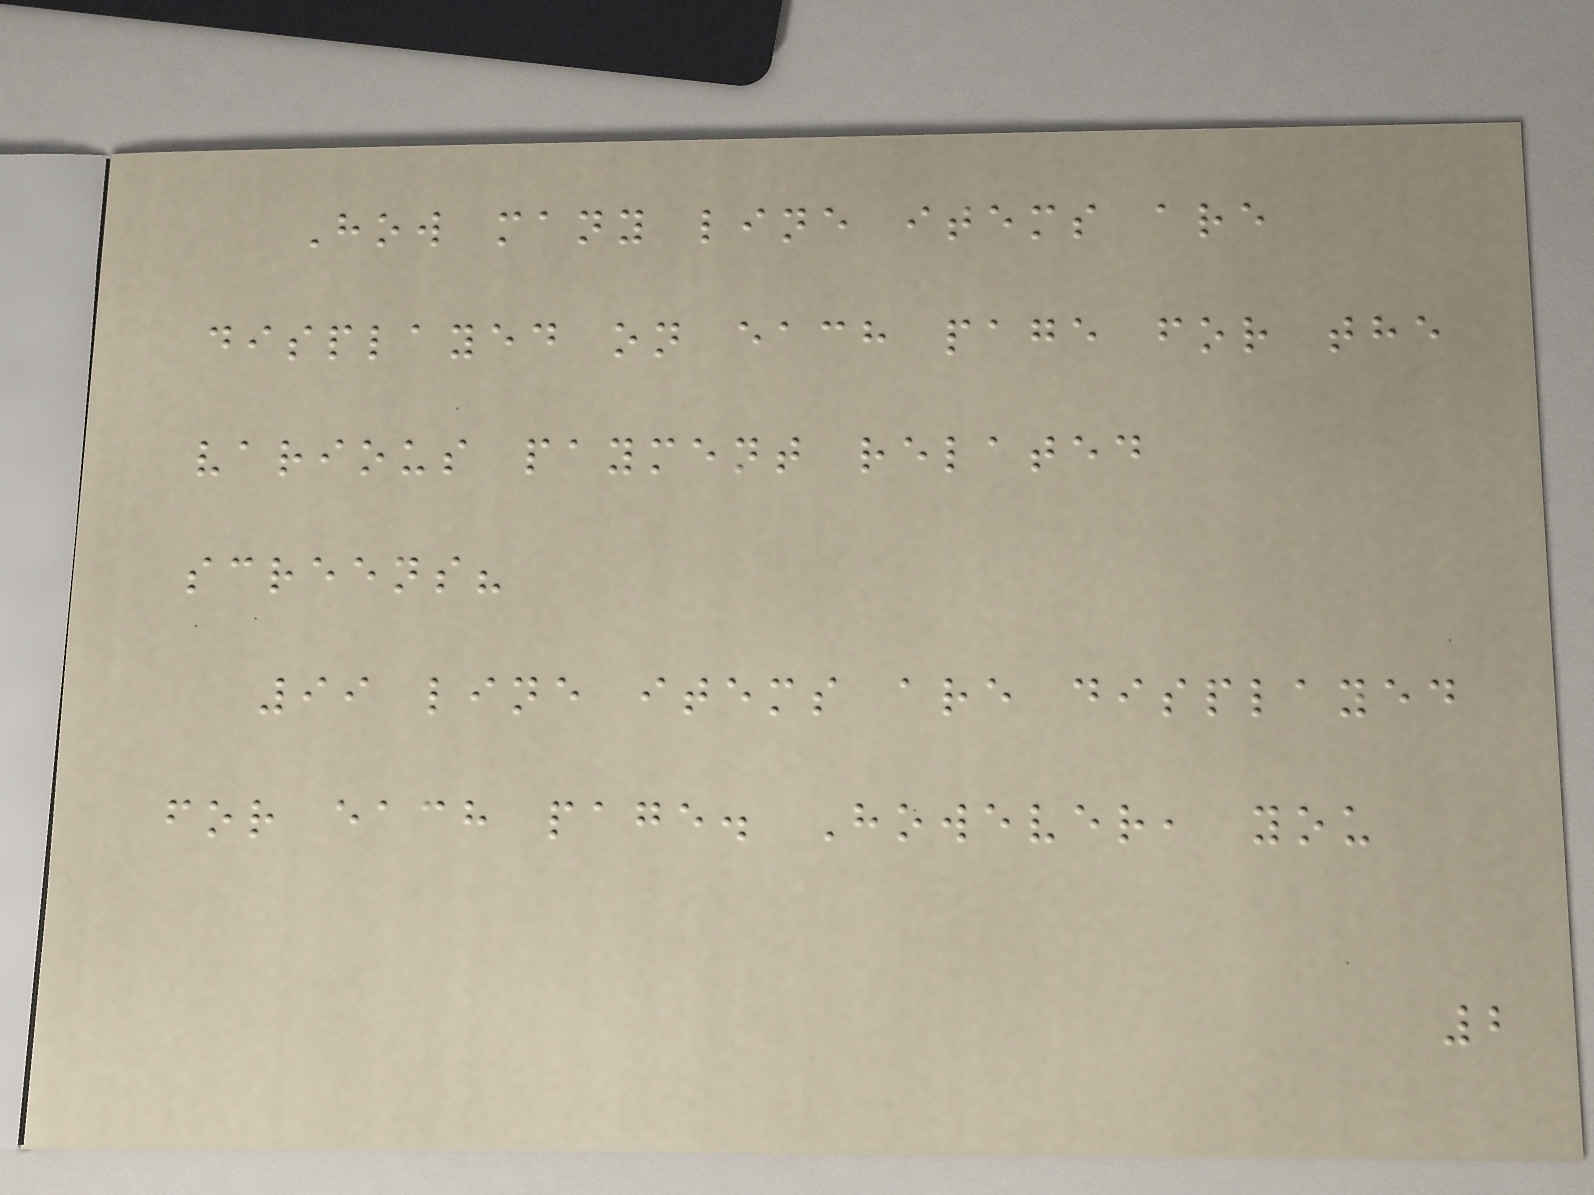How many line items are
displayed on each page for the
various payment related
screens?
99 line items are displayed
for each page. However, you
2
